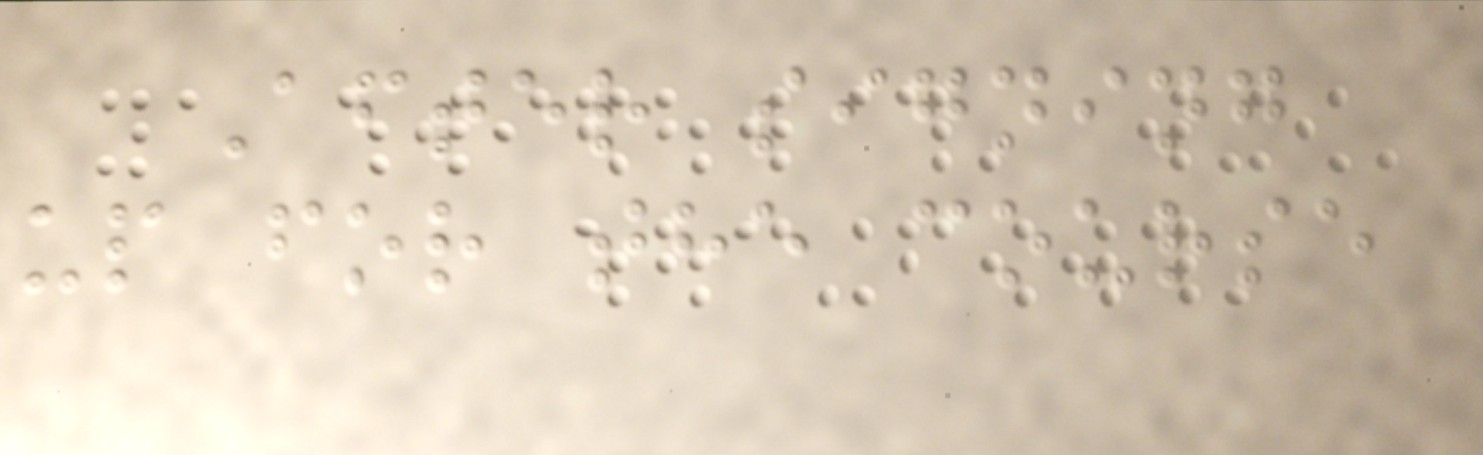After signing
up for the course
